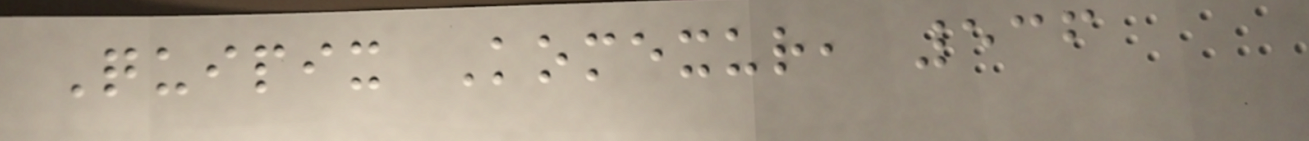Quipix Komexur, 536
